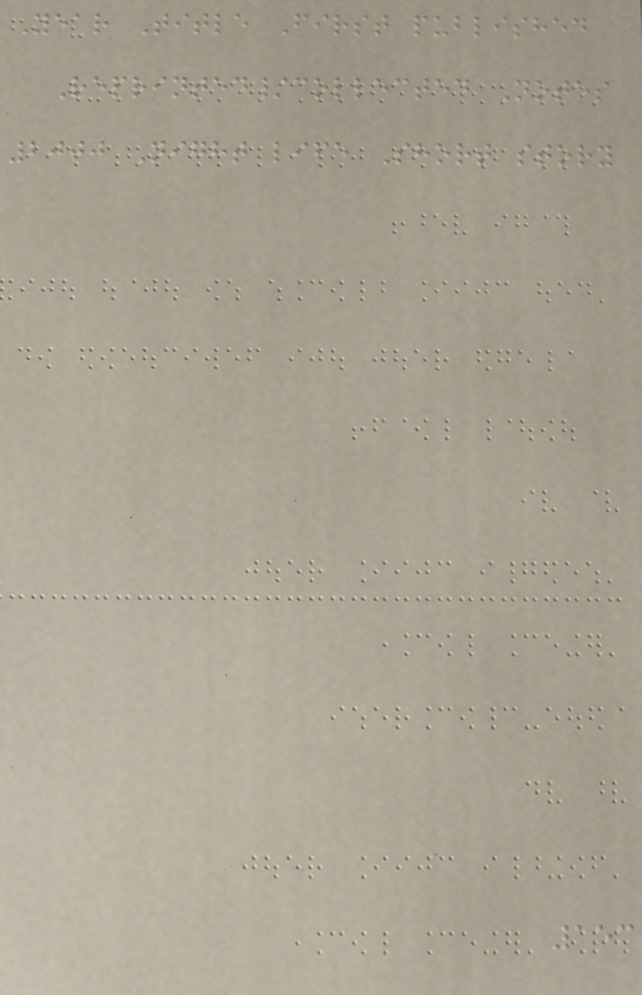Year Title First published
Reprinted/collected Notes
2000 Night life Short story
153
